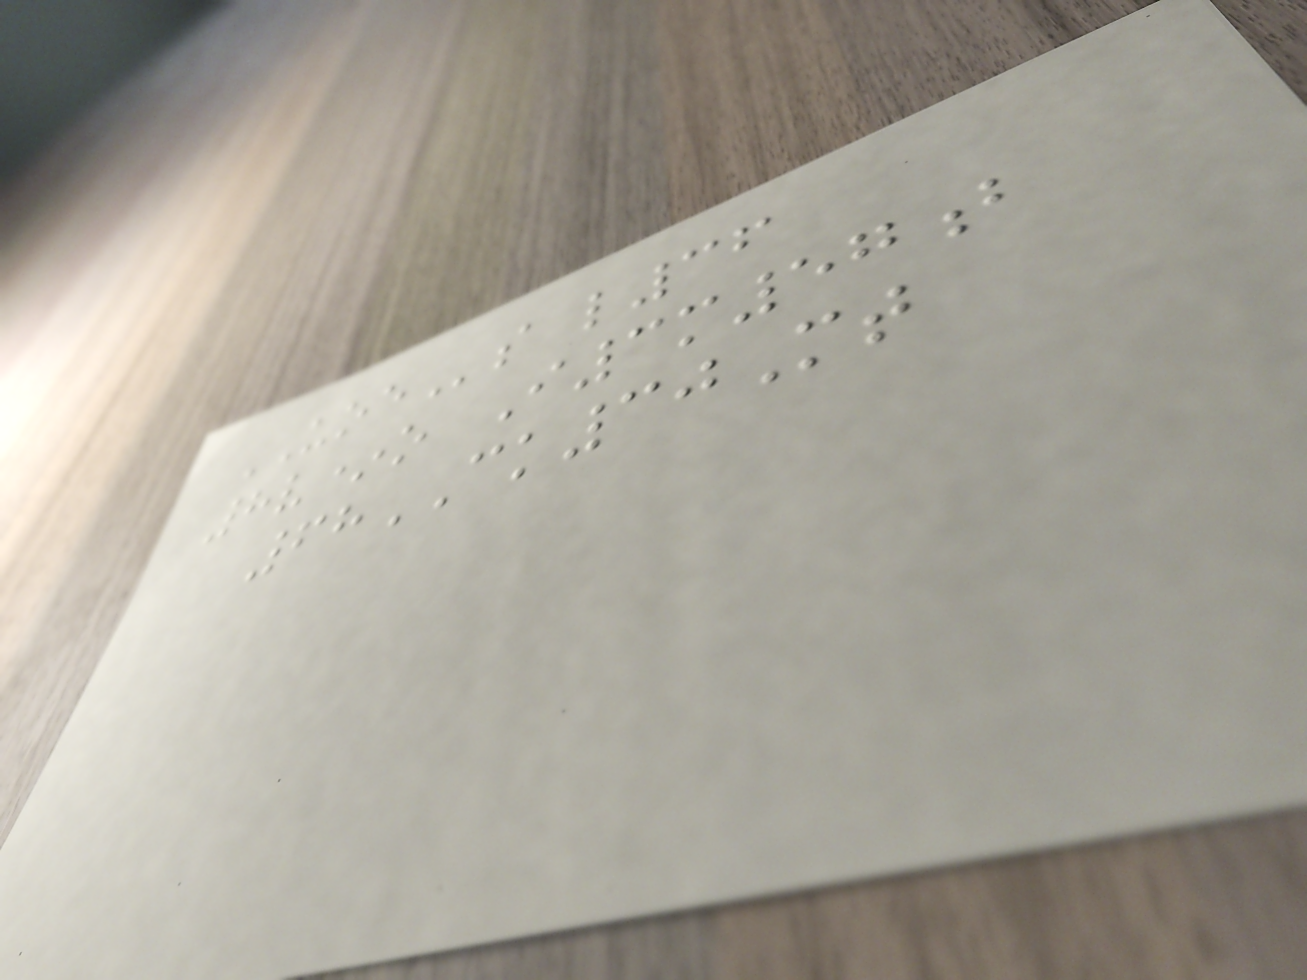UOEs l36
8v*o I3m57b
68CK30Mt
